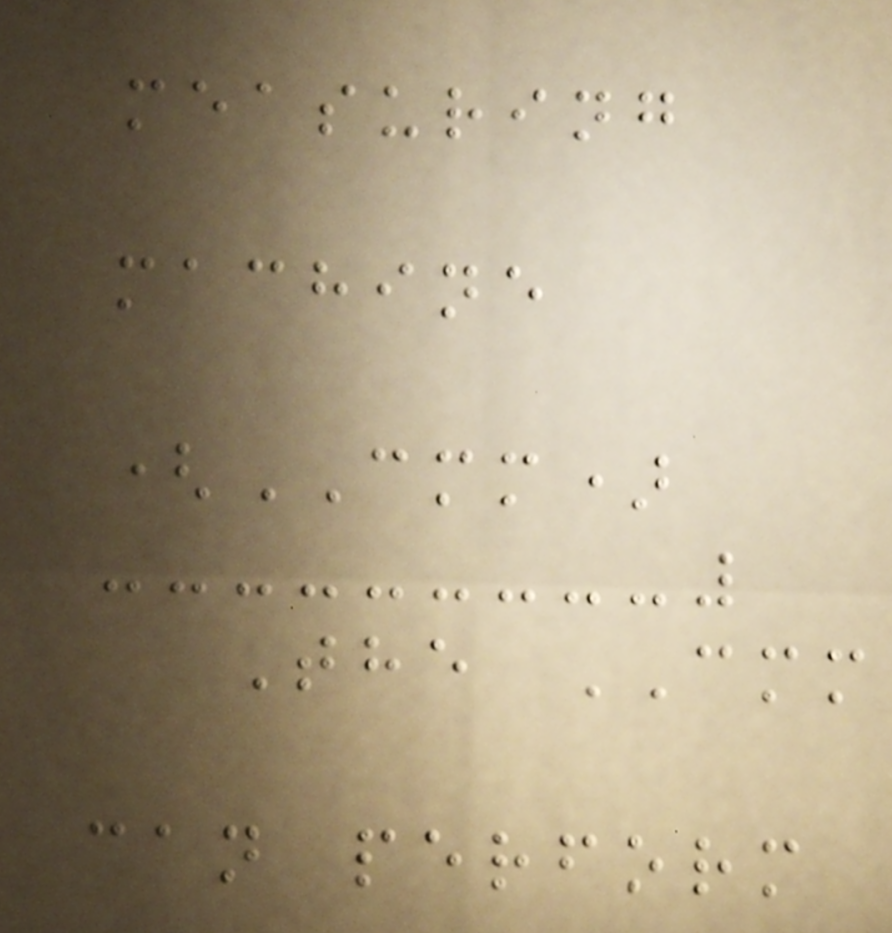measuring
machine
(CMM)
The CMM
can perform
